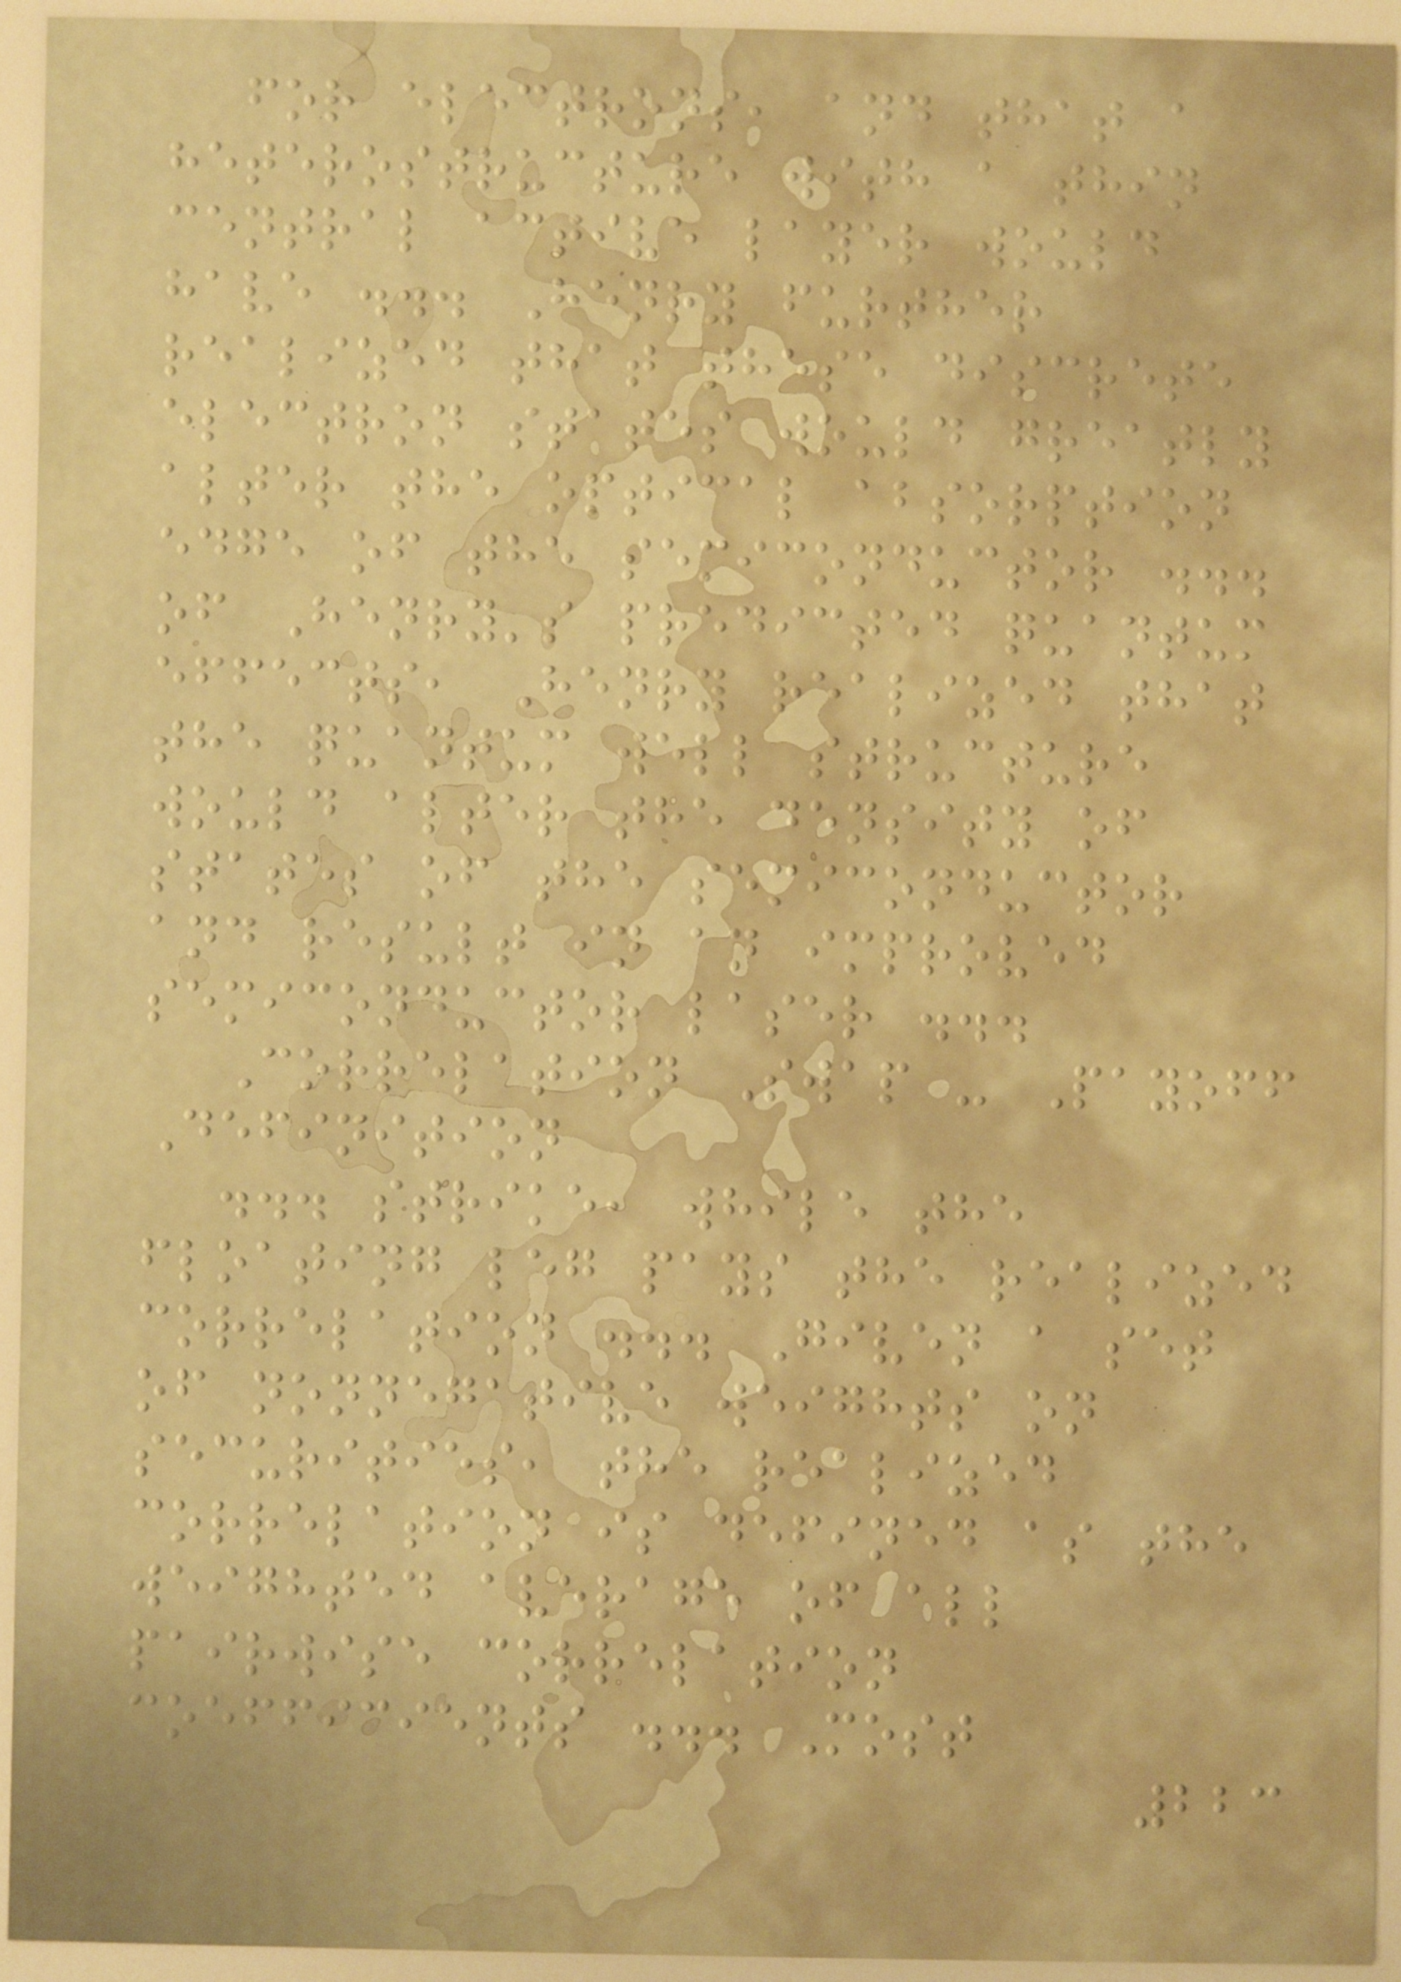for electrons, and that a
heterostructure with a thin
central active layer would
have ... Henry further
realized that these discrete
electron states would greatly
alter the optical absorption
edge of the semiconductor ...
of Henry's predicted quantum
effects, Henry realized that
the quantum well structure
would alter the density of
states of the semiconductor
and result in an improved
semiconductor laser ...
Correlation Swap - Payoff
Definition
... strike, while the
floating leg pays the realized
correlation ... Given a set
of nonnegative weights on
securities, the realized
correlation is defined as the
weighted average of all
pairwise correlation
coefficients ... Most
223
